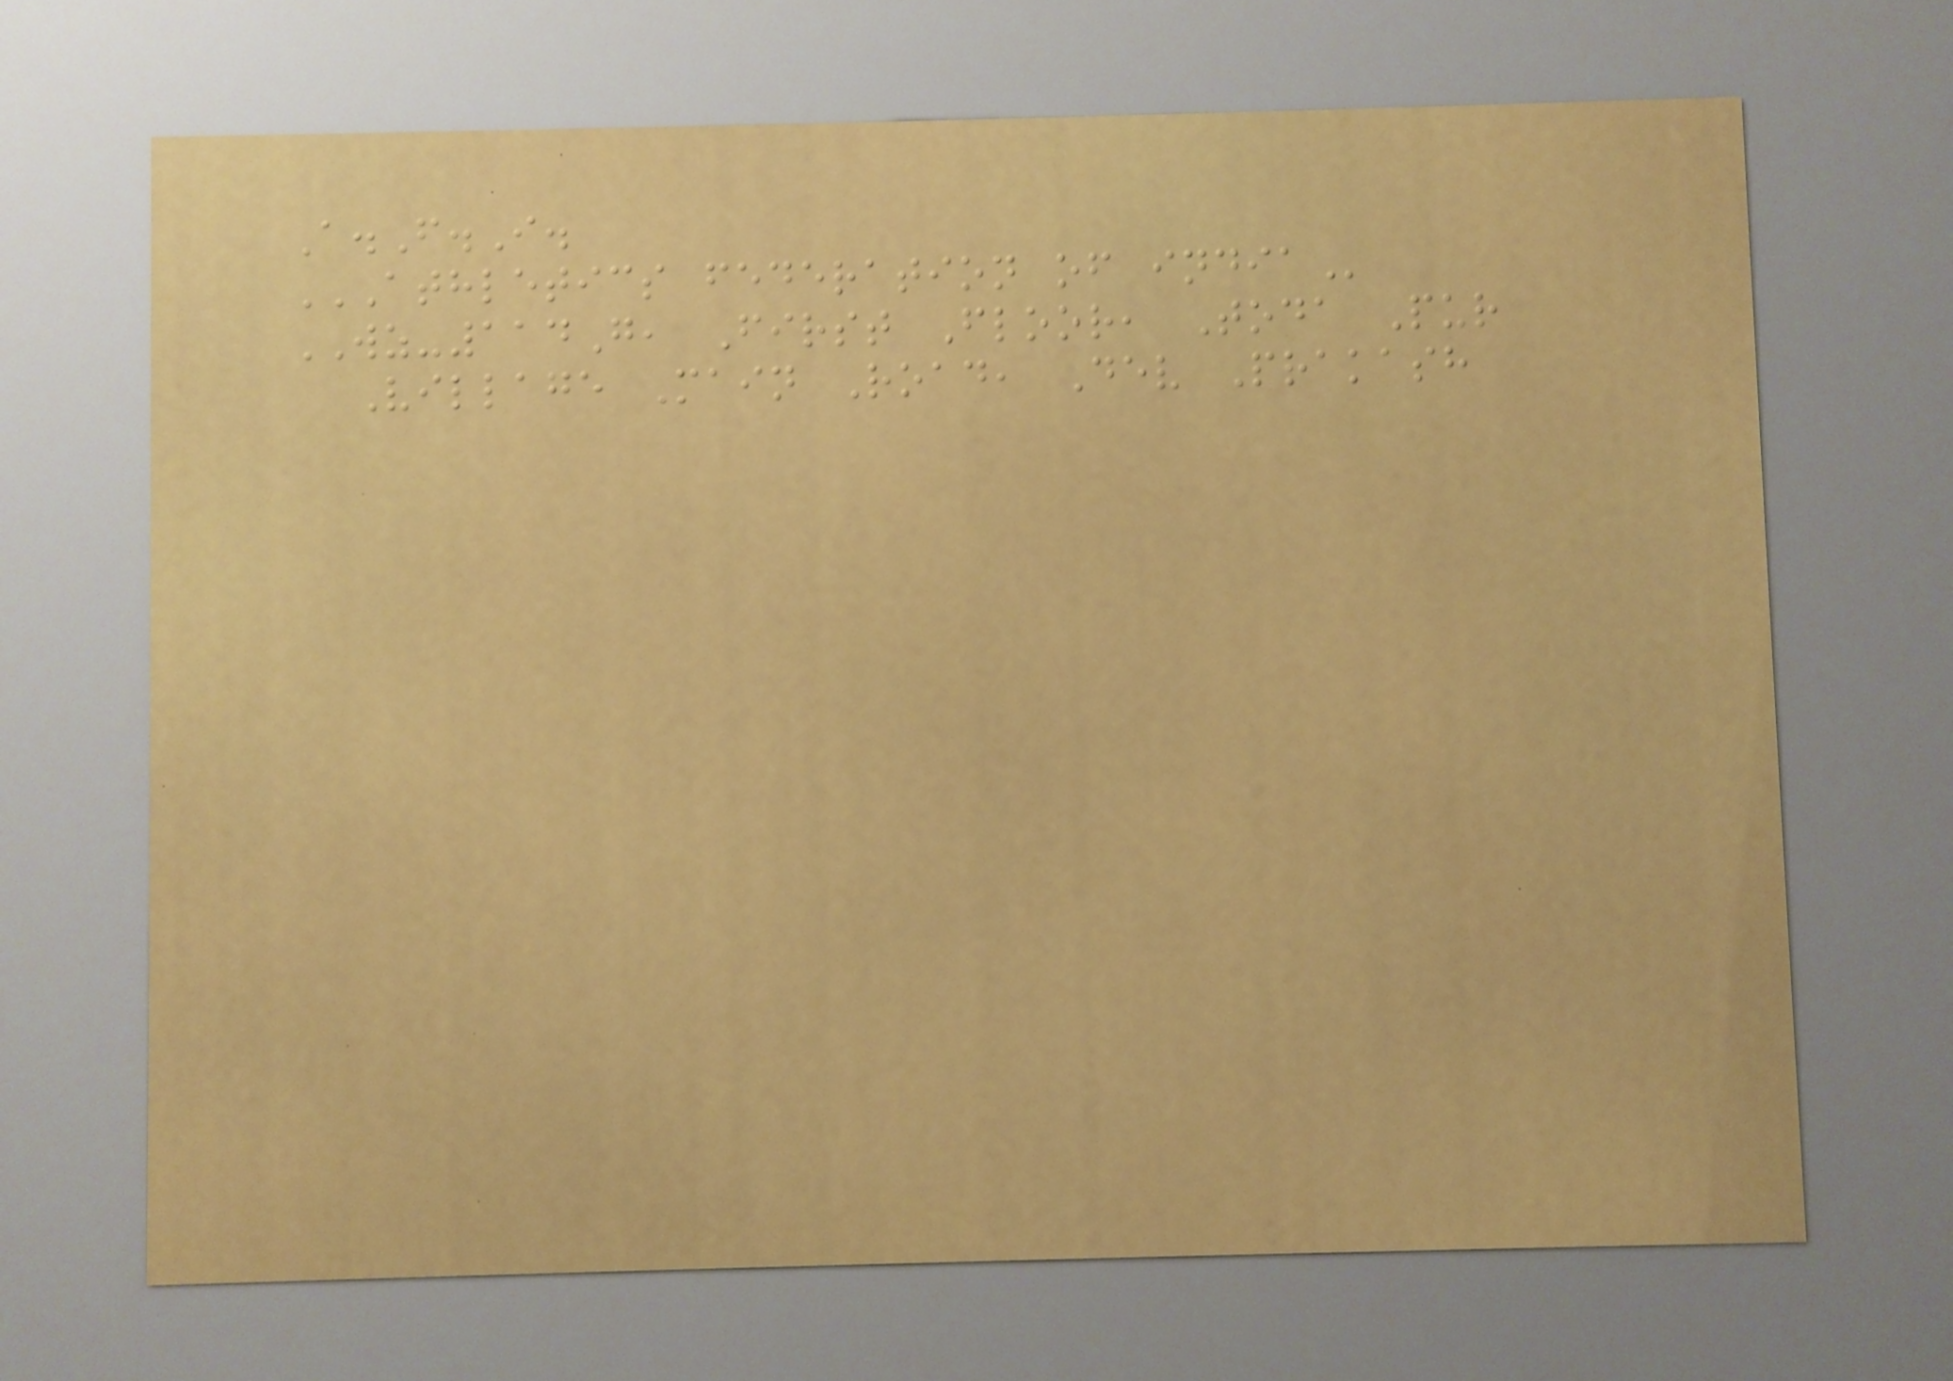A.F.I.
ATHLETICS FEDERATION OF INDIA
WZ-114G, First Floor, Toda Pur
Village Main Road, Dev Prakash
